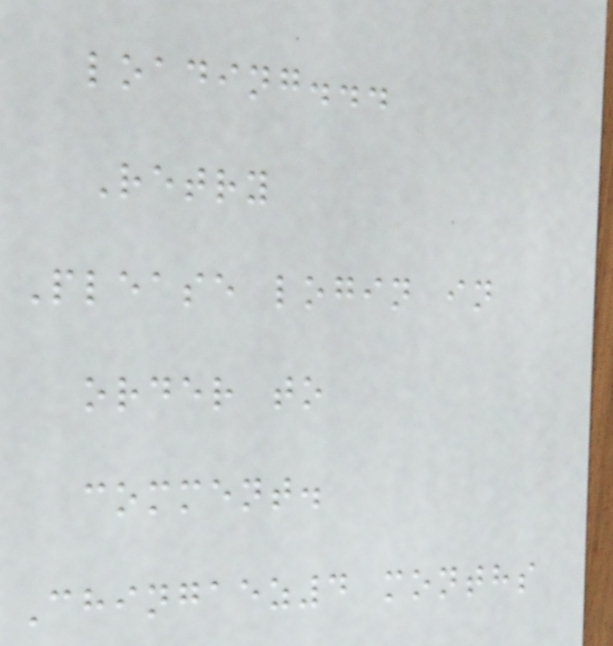loading...
Retry
Please login in
order to
comment.
Chingaez4 months
